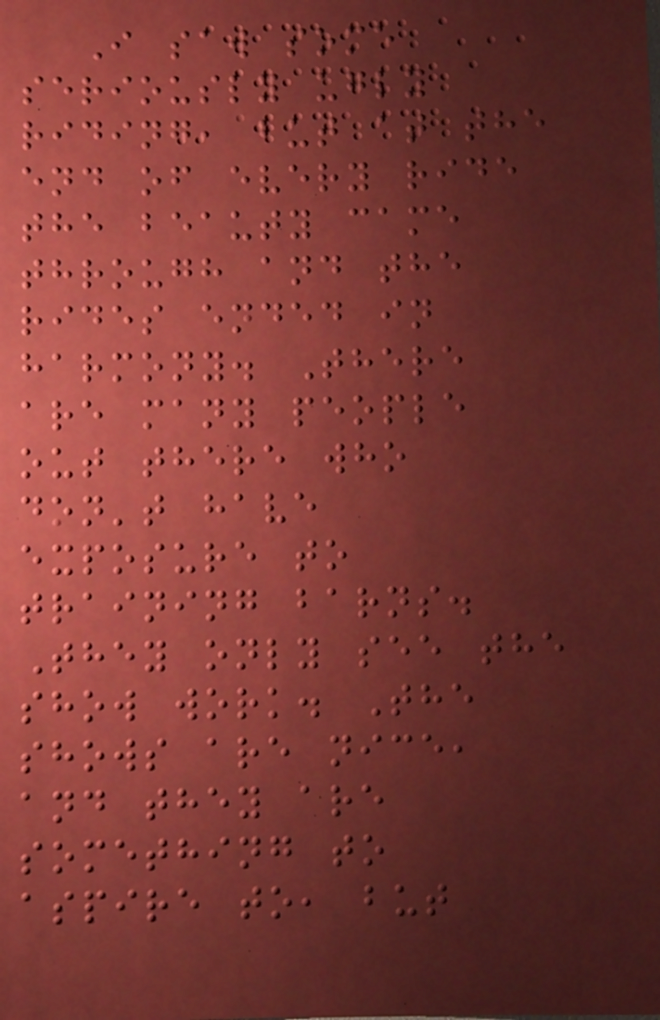I saw some
seriously ugly
riding, but at the
end of every ride
the beauty came
through and the
rides ended in
harmony. There
are many people
out there who
don't have
exposure to
training barns.
They only see the
show work. The
shows are nice,
and they are
something to
aspire to, but
